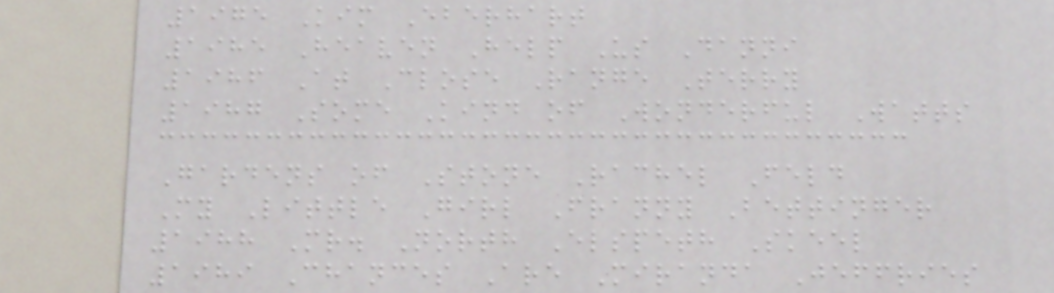1975 Kim Eberhart
1985 Heaven Help Us Danni
1986 At Close Range Terry
1987 Some Kind of Wonderful Watts
Gardens of Stone Rachel Feld
My Little Girl Franny Bettinger
1988 Mr. North Elspeth Skeel
1989 Chances Are Miranda Jeffries
